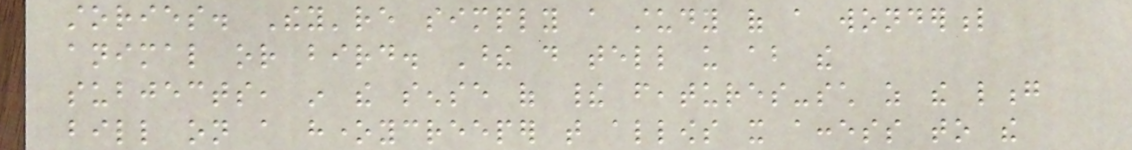stories. They're simply a study of a wonderful
animal or bird. These do tell us about the
subjects, in the sense of their features-such as the long
bill on a honeycreeper that allows it access to the
